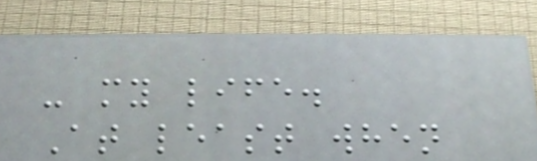- my life.
At least when
